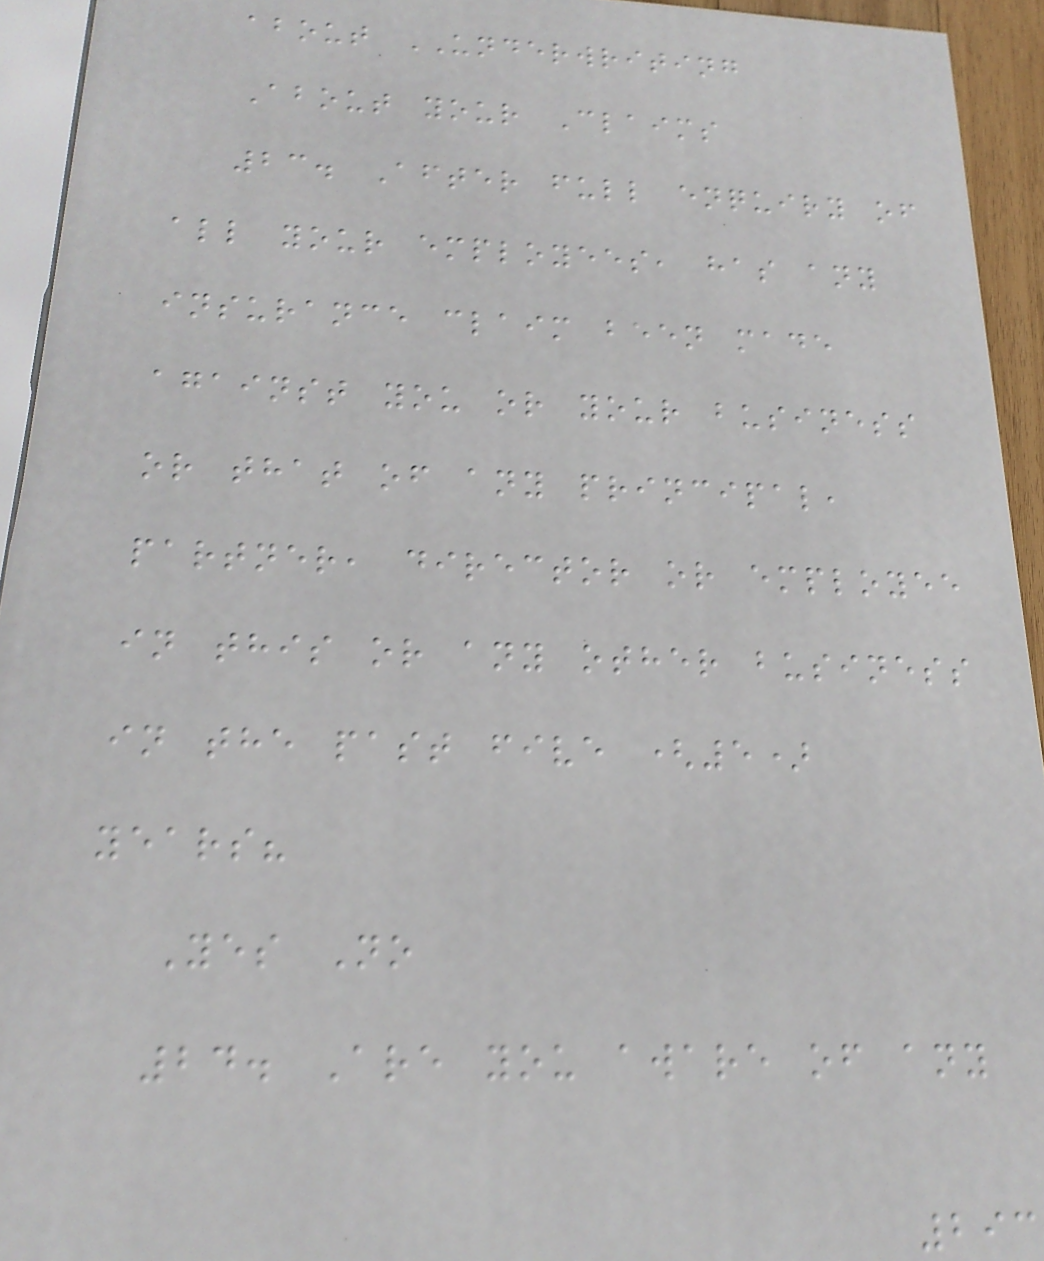about UNDERWRITING
About your Claims
23. After full enquiry of
all your employees, has any
insurance claim been made
against you or your business
or that of any principal,
partner, director or employee
in this or any other business
in the past five (5)
years?
Yes No
24. Are you aware of any
293
